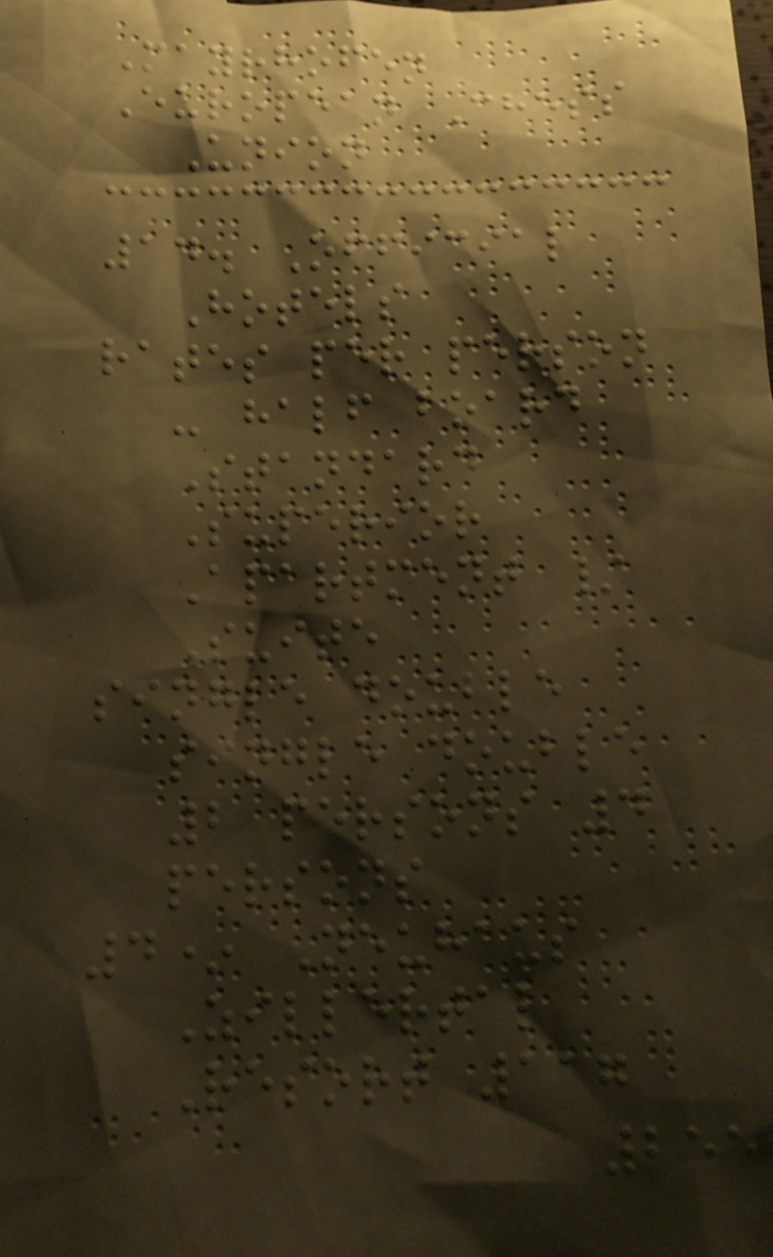Mayrhofen
European Chess
Union
14. Official
Hotels
rates per person
- half board
Standard
Superior
Apartment /
Suite
single double
single double
2 persons 4
persons
4* Neuhaus
Zillertal
Resort 117
255
